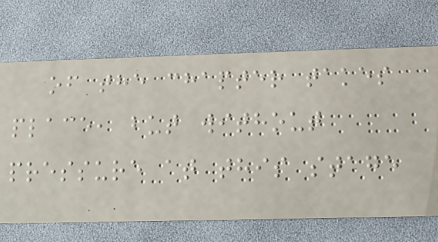of the chapter takes
place, but without
pressure at this stage
